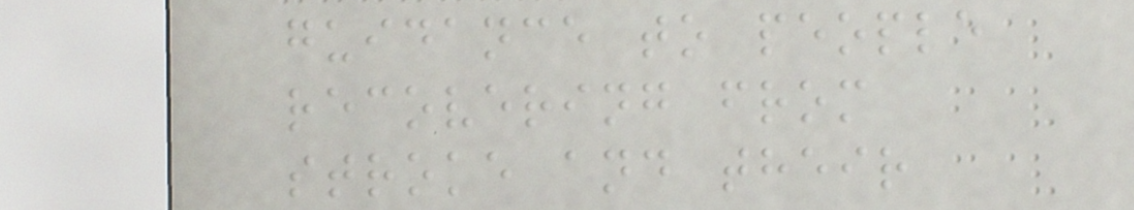guidance to people
recovering from
stroke and their
